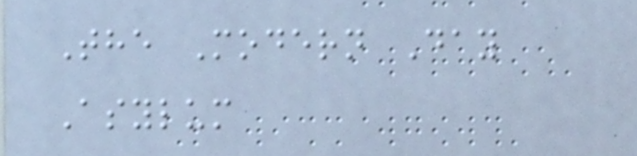The Modern Day
Asylum
